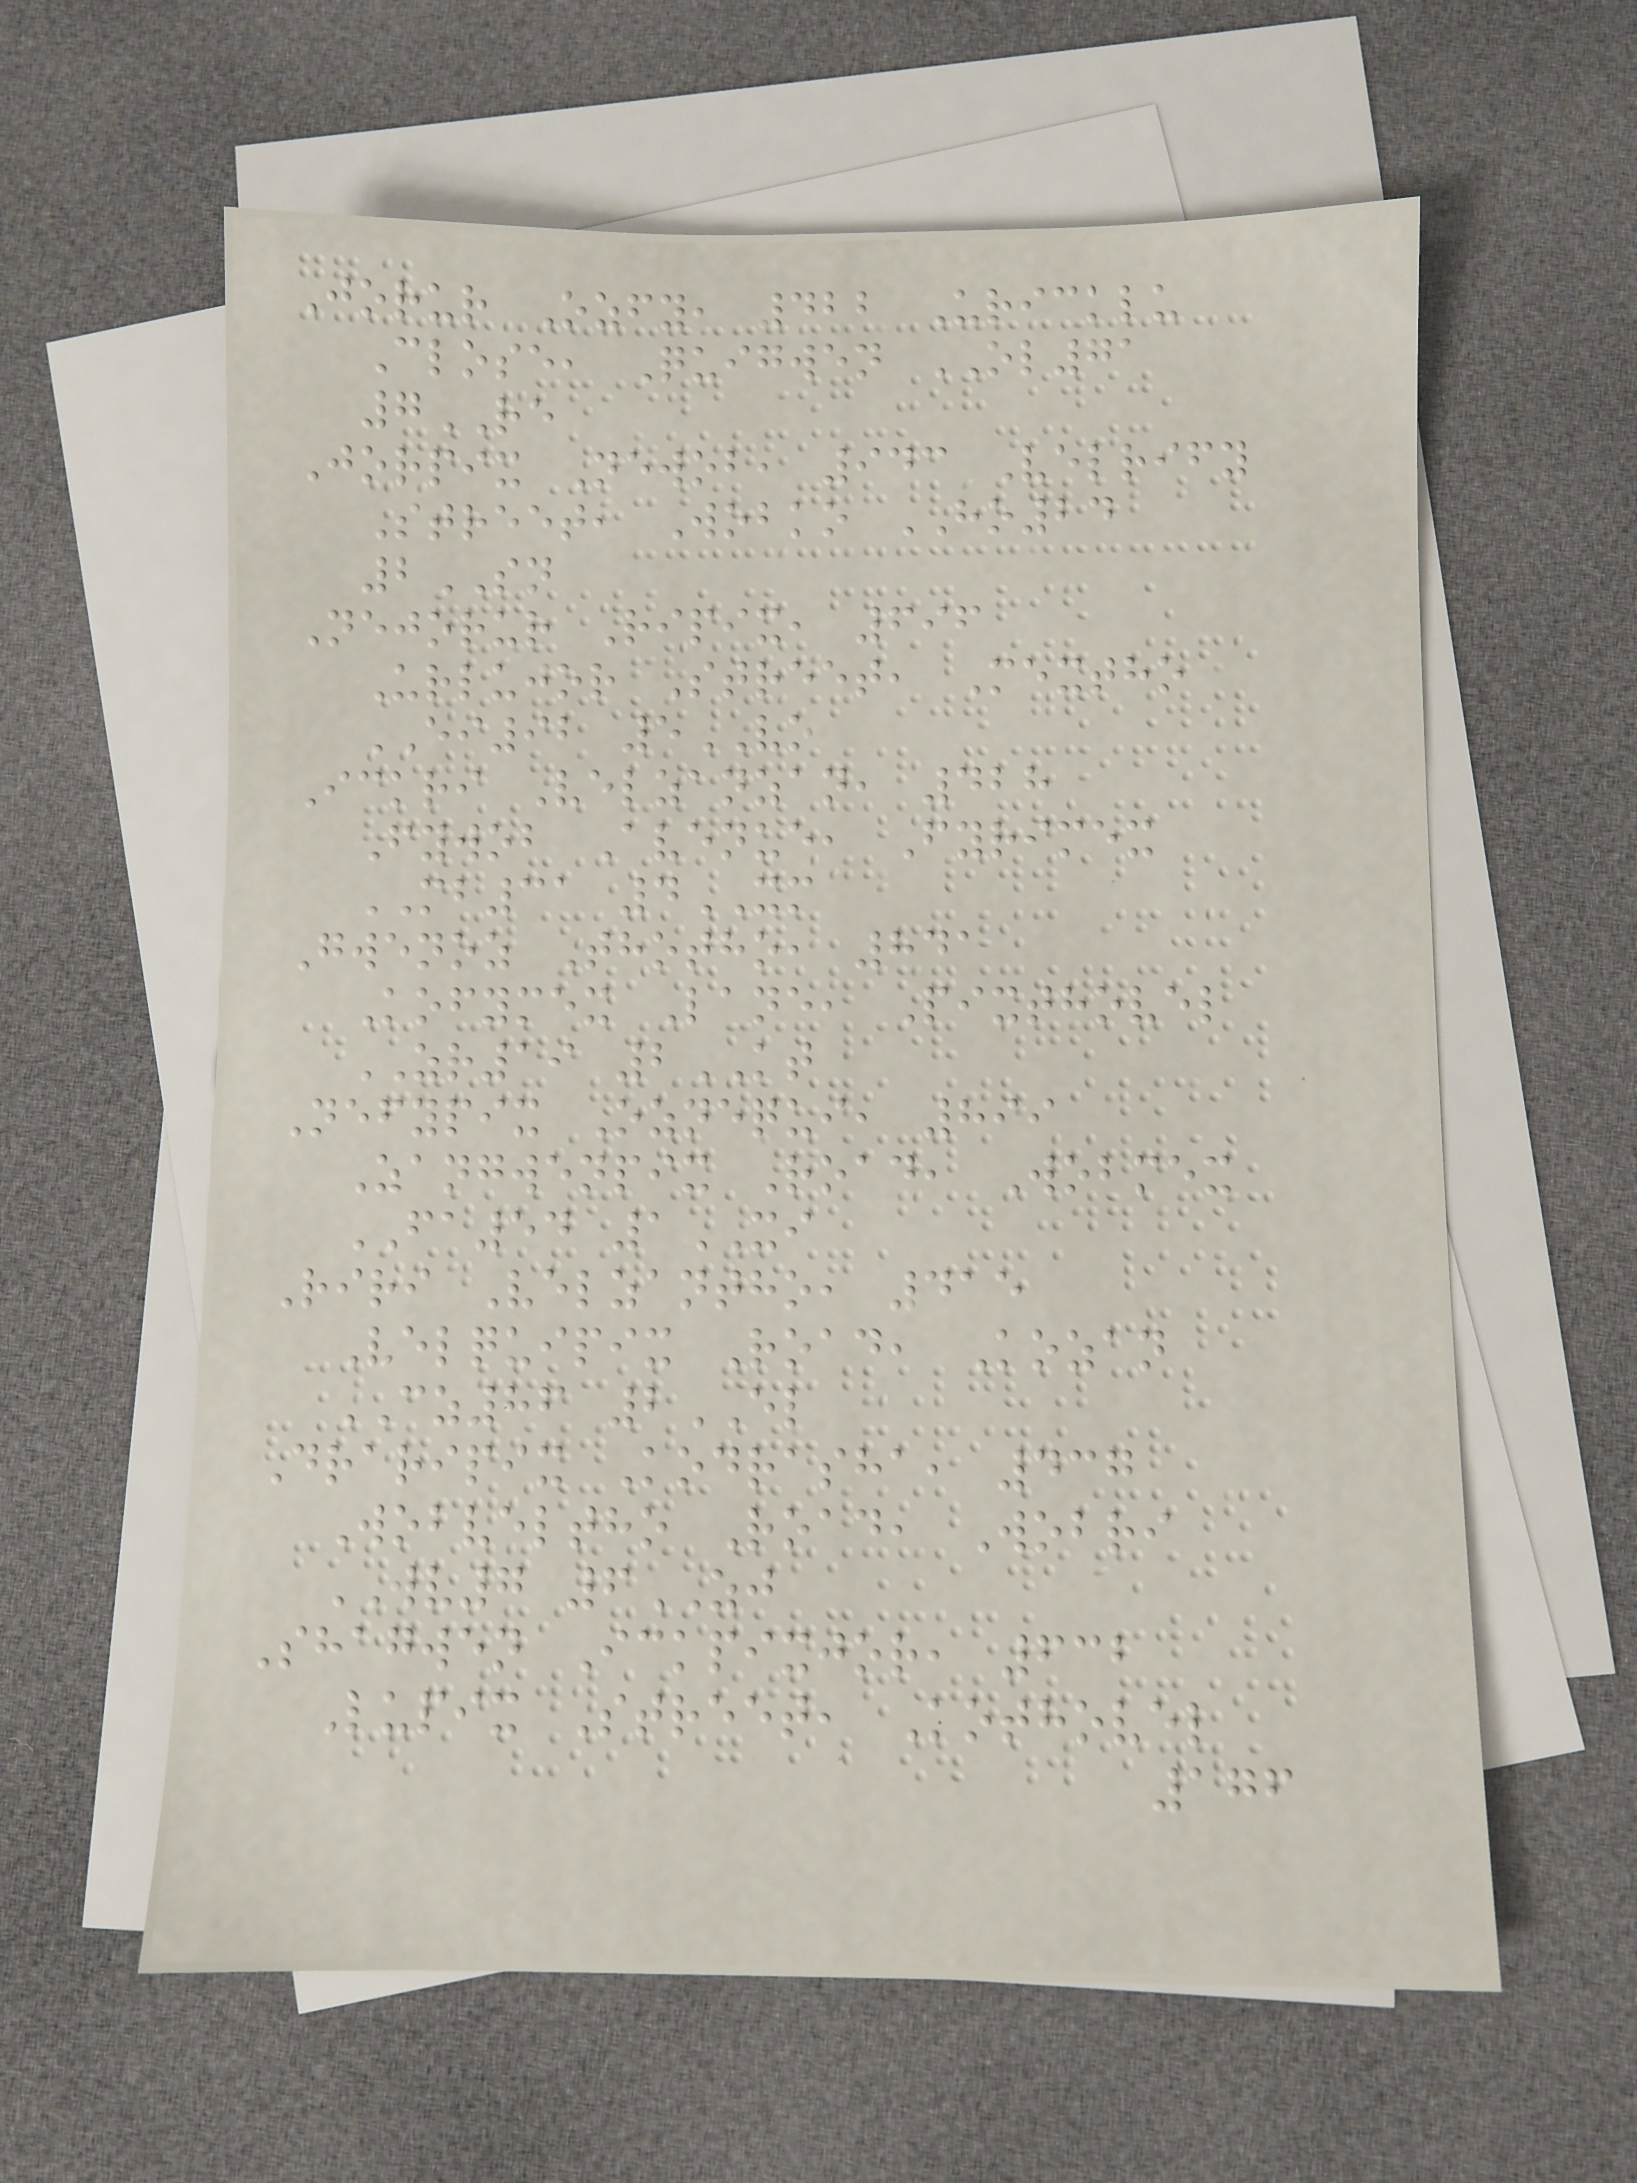Jorur Ozfy, 422 Uricklu
Close, Quigwen OL71
7RE
Jorpix Newob, 943 Velrify
Street, Wobko HO24
2SN
Nejorur Ripix, 696
Urlujor Street, Mextho
EI92 5VO
Ickri Velzanzan, 428
Fywob Avenue, Fyrimex
MB31 4XM
Gwenoz Thotho, 841
Kofymex Lane, Pixthovel
ZR19 2KT
Nefypix Oznequi, 899
Zangwenpix Road, Wobmex
FA54 1XI
Riri Velzantho, 415
Velquipix Road, Kozan
CZ86 2EL
Draripix Kodrasha, 437
Wobveltho Road, Wobri
WV7 6ZJ
Shagwen Ickpixjor, 632
Lupix Street, Kothovel
176
